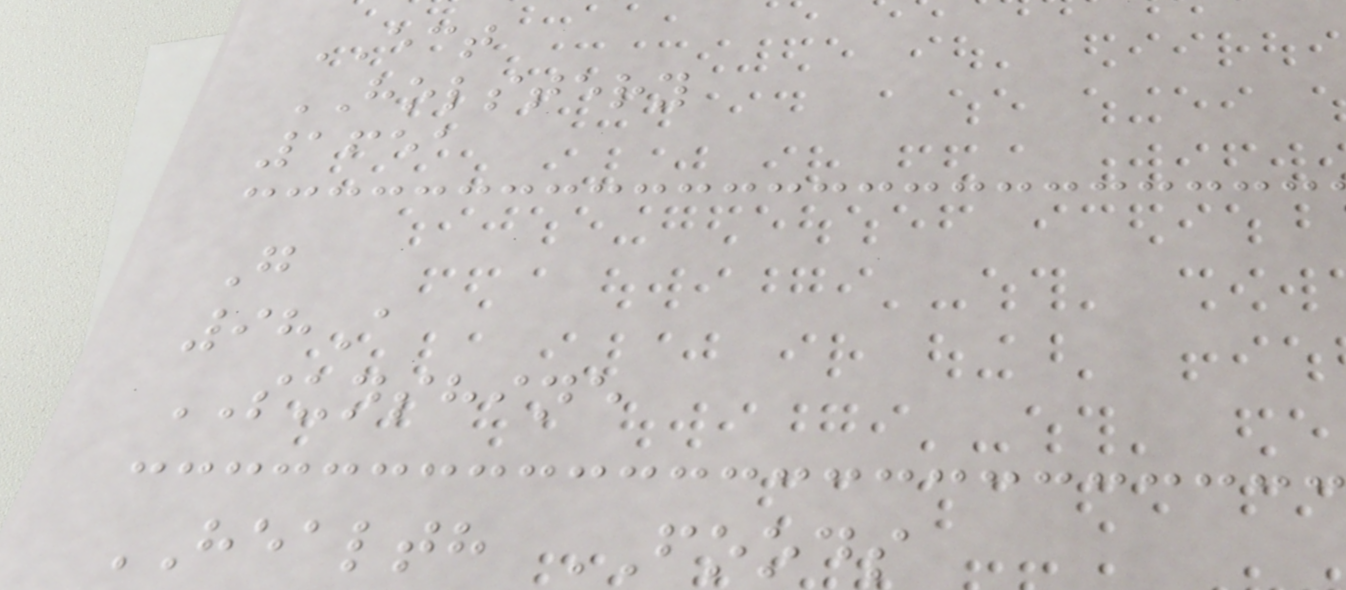ECT
HOLSTERY
1651
G
98A
SUNSHINE
HEALTH FOODS
